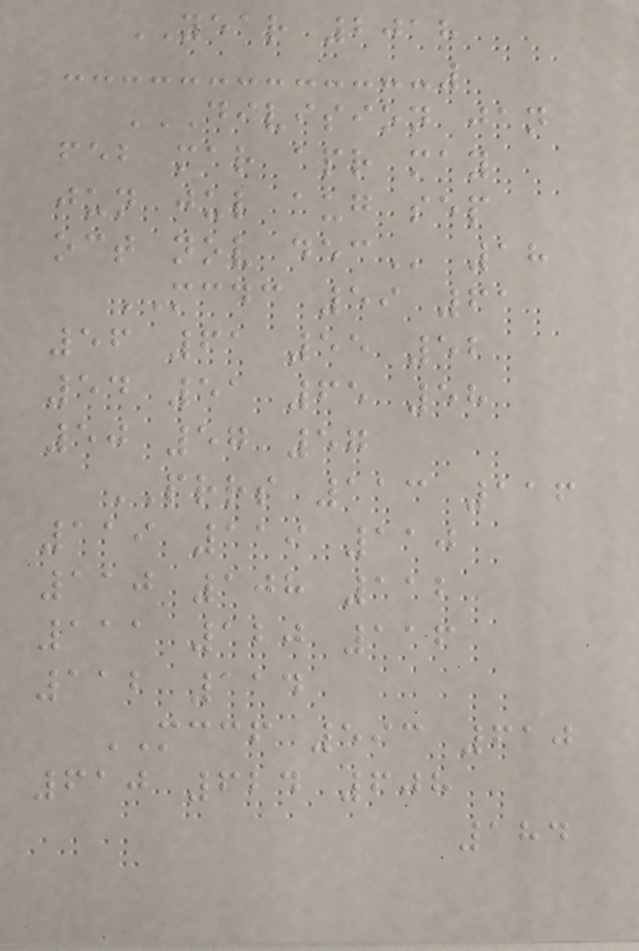YEAR 2018
DIVISION JAN
FEB MAR APR MAY
JUN JUL AUG SEP
OCT NOV DEC 18
MCDC 59 61
56 61 55 52
54 51 65 58
50 57 57
PRRS 113 116
119 119 110
110 108 112
111 120 116
112 114
MCCF 593 610
610 624 608
184
